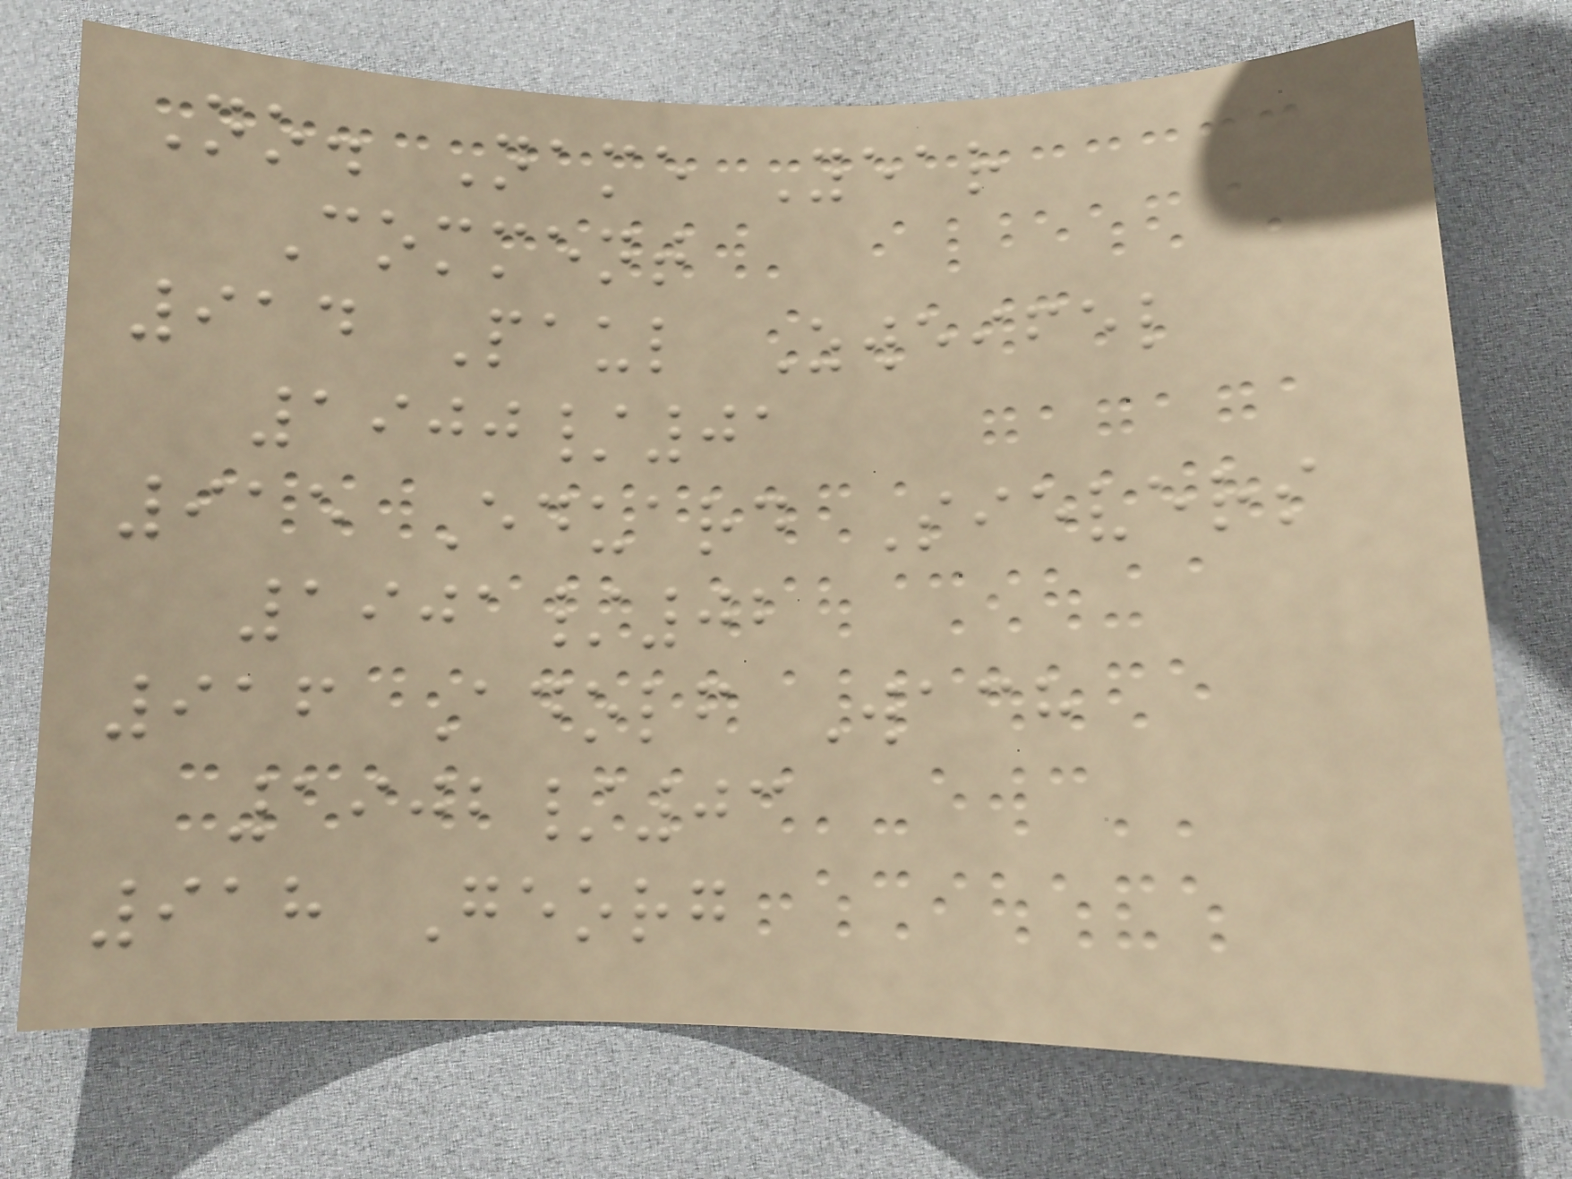No. Name Year
Comment
914 Paul Zweifel
1900/01
915 Eduard Sievers
1901/02
916 Adolf Wach
1902/03
918 Georg
